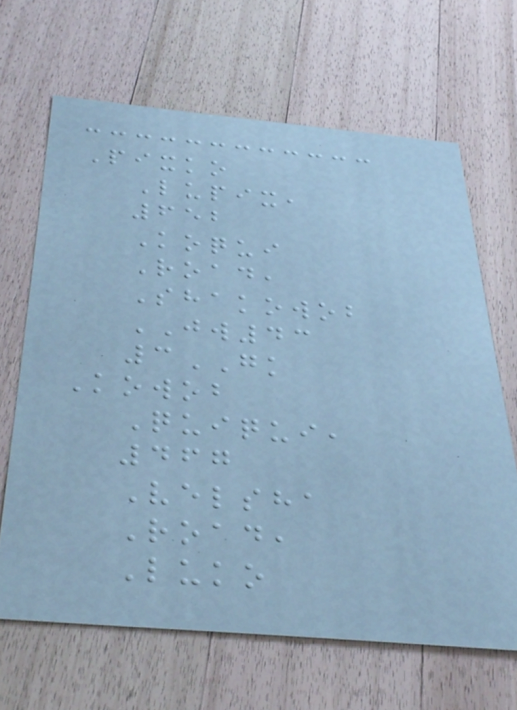Pixko
Lupix,
652
Koqui
Road,
Shakowob
JW43
3GK
Kowob
Quiqui,
467
Velsha
Road,
Luko
